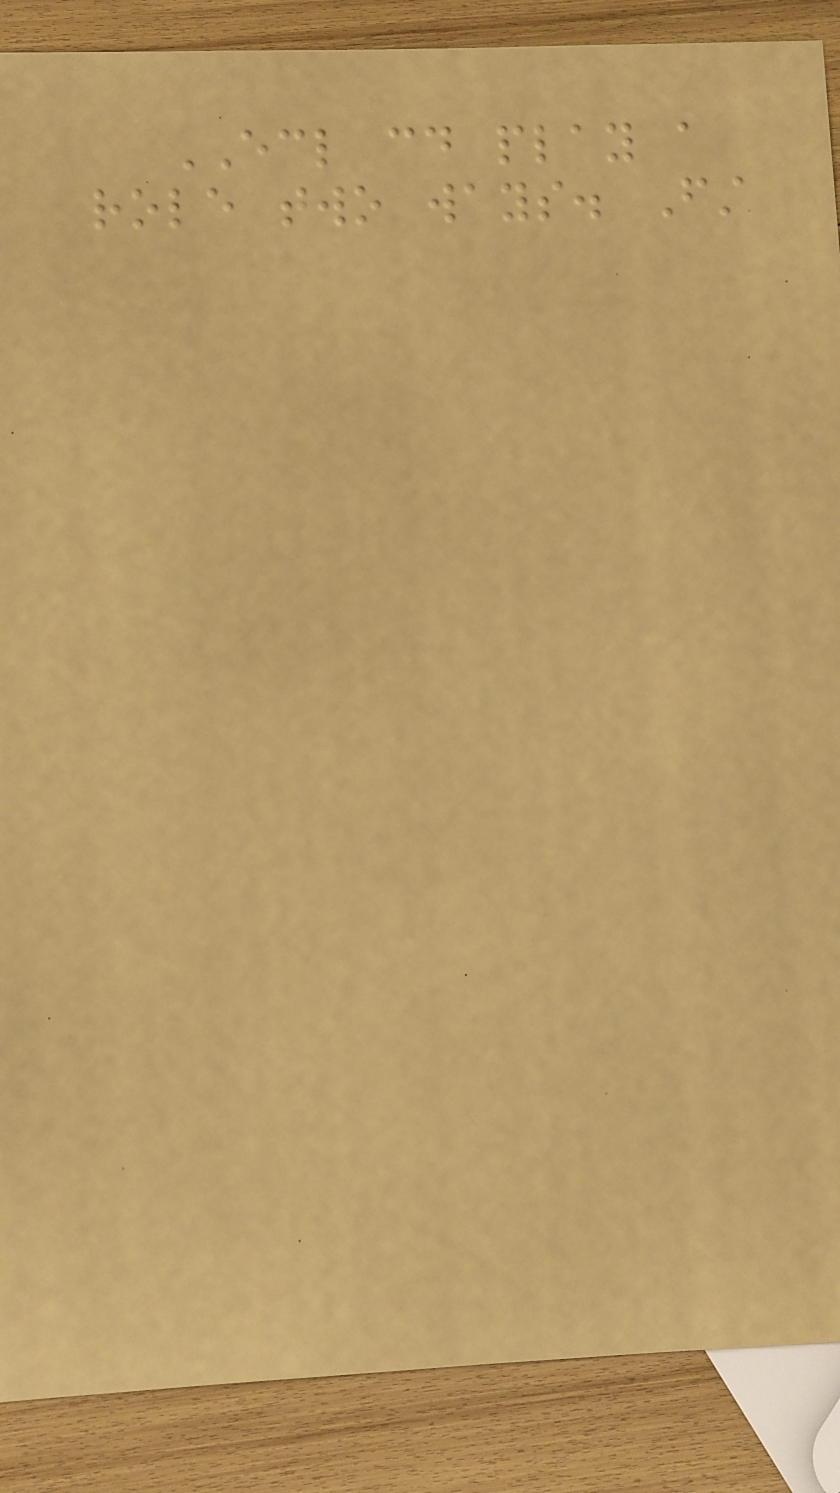ECL could play a
role two ways. First
